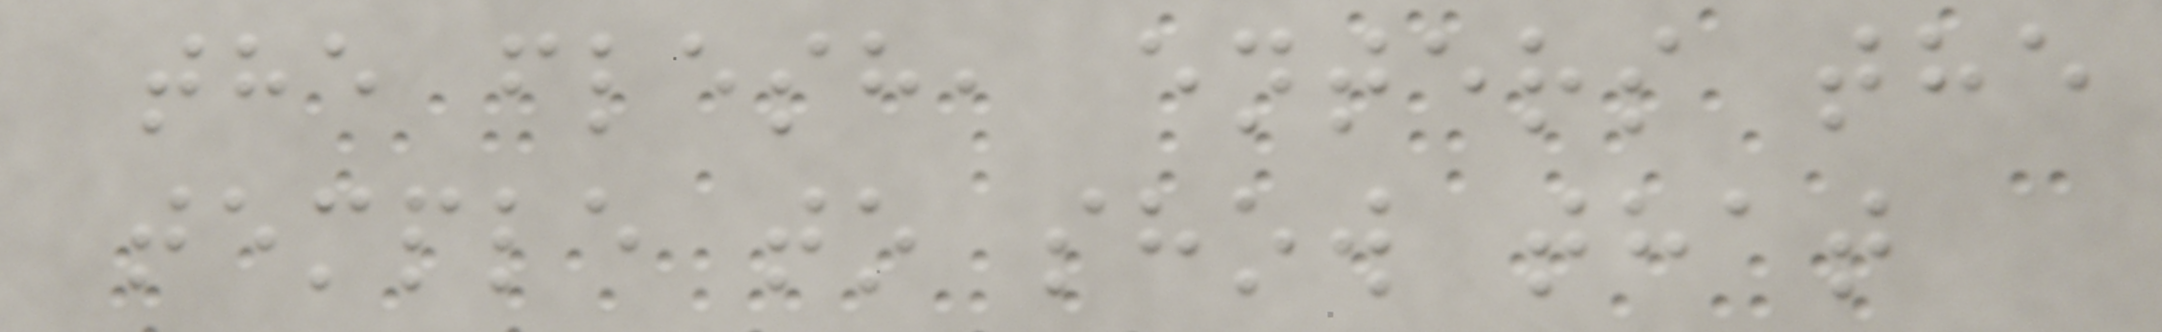the flesh, enters the
temple to show that
